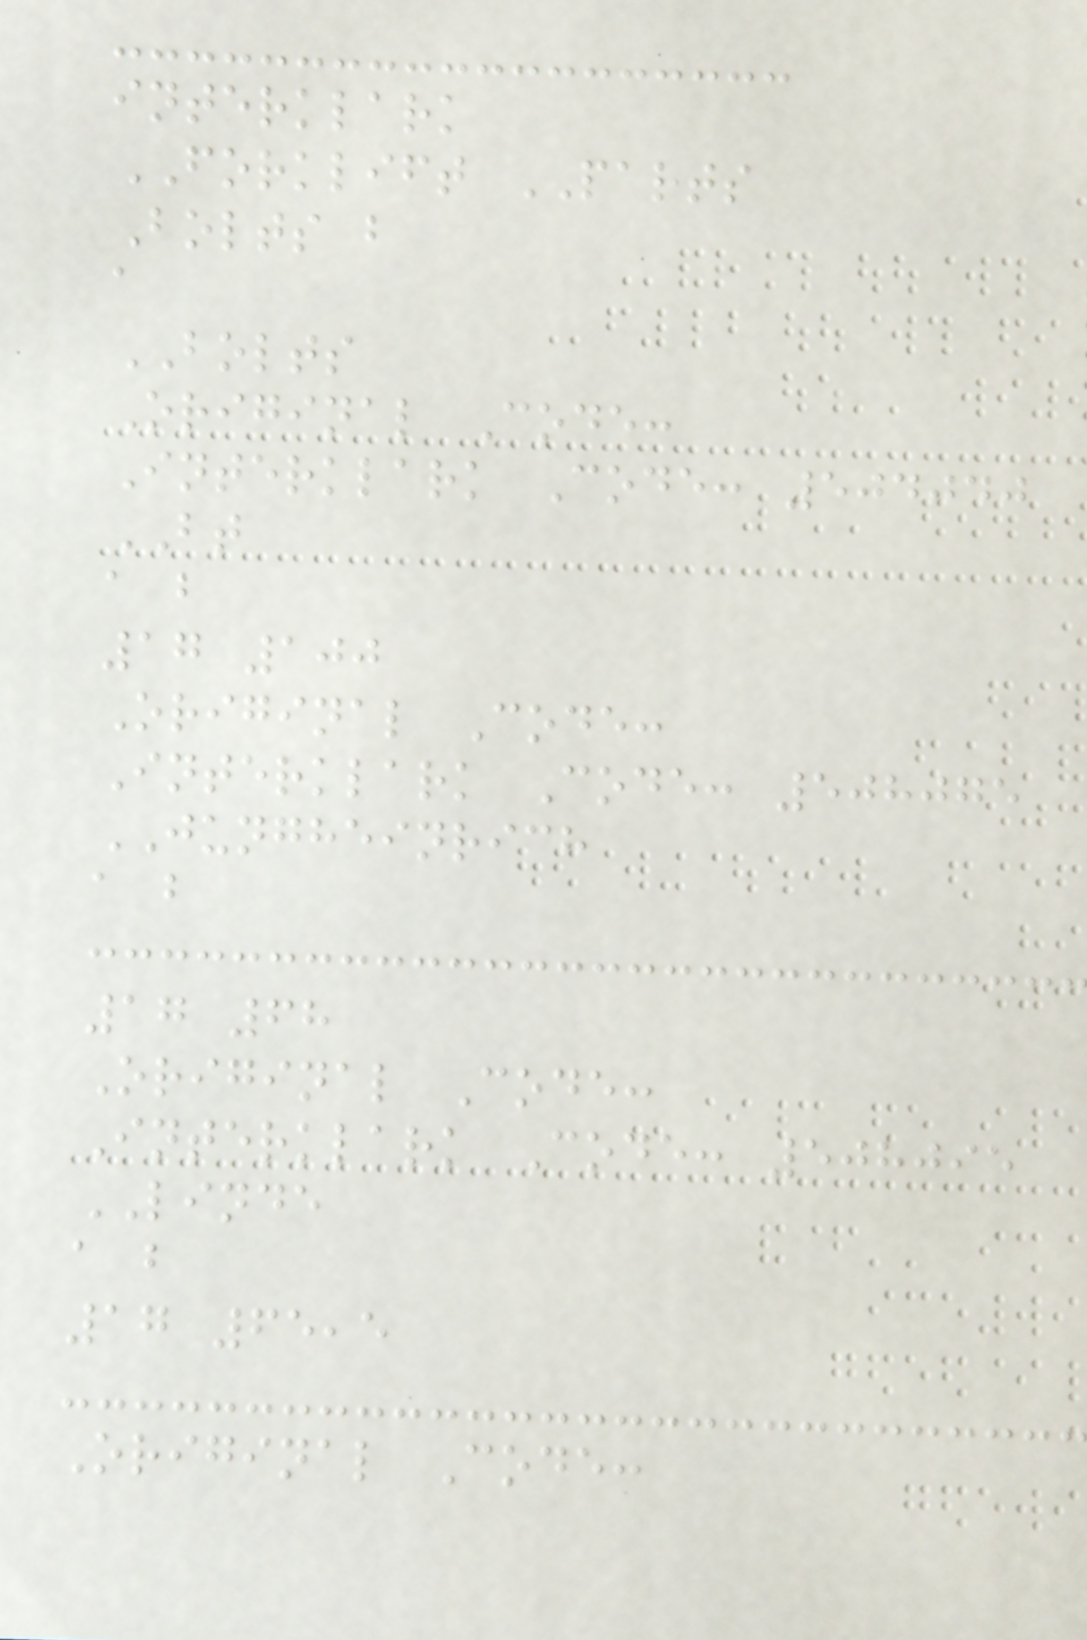interklark
FORKLIFT PARTS
Bolts b
a
BOLTS
Original Code:
Interklark Code: 504040
BT
a b
17 100
Original Code:
Interklark Code: 508075
JUNGHEINRICH
a b
17 68
Original Code:
Interklark Code: 508095
LINDE
a b
17 65,5
Original Code:
